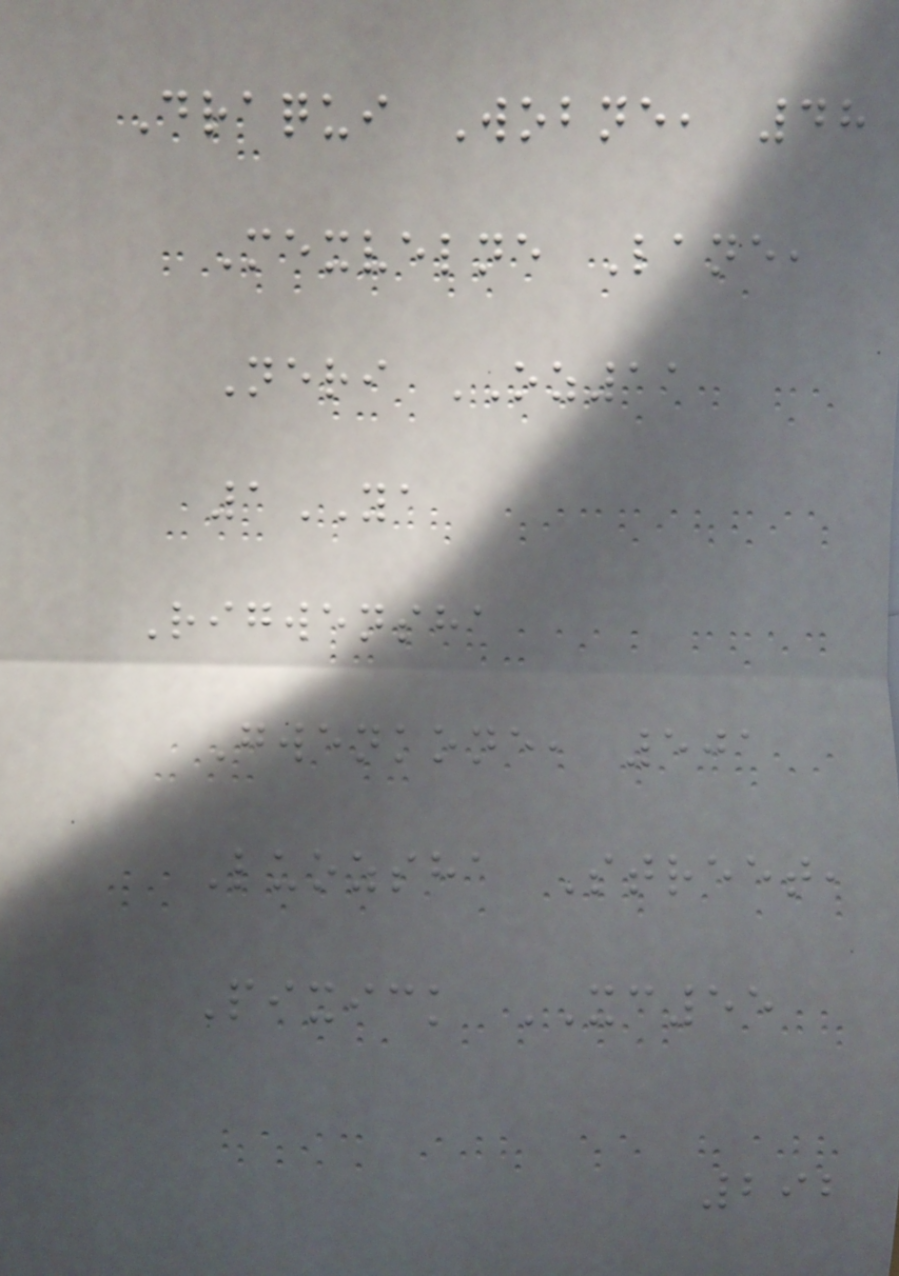Draqui Wobne, 48
Mexvelne Lane,
Neri OZ11
1YA
Rigwensha
Gwenkone, 501
Luozsha Street,
Pixick XC55
292
